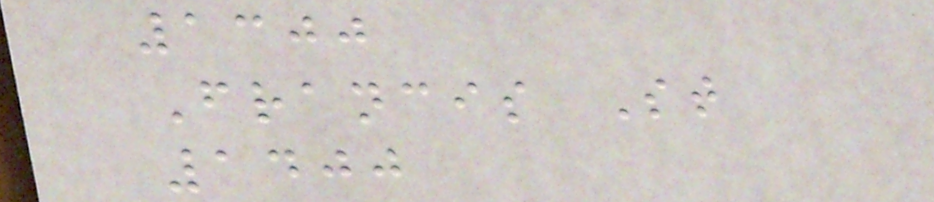1300
Francis St
1400
